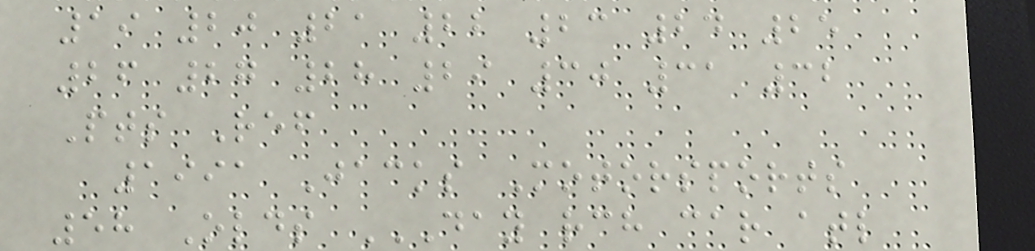19 20 21 22 23 24 25
26 27 28 29 30 31 32
Pts Ref
1991 Jacks Motorsports
58 Olds DAY RCH CAR ATL
